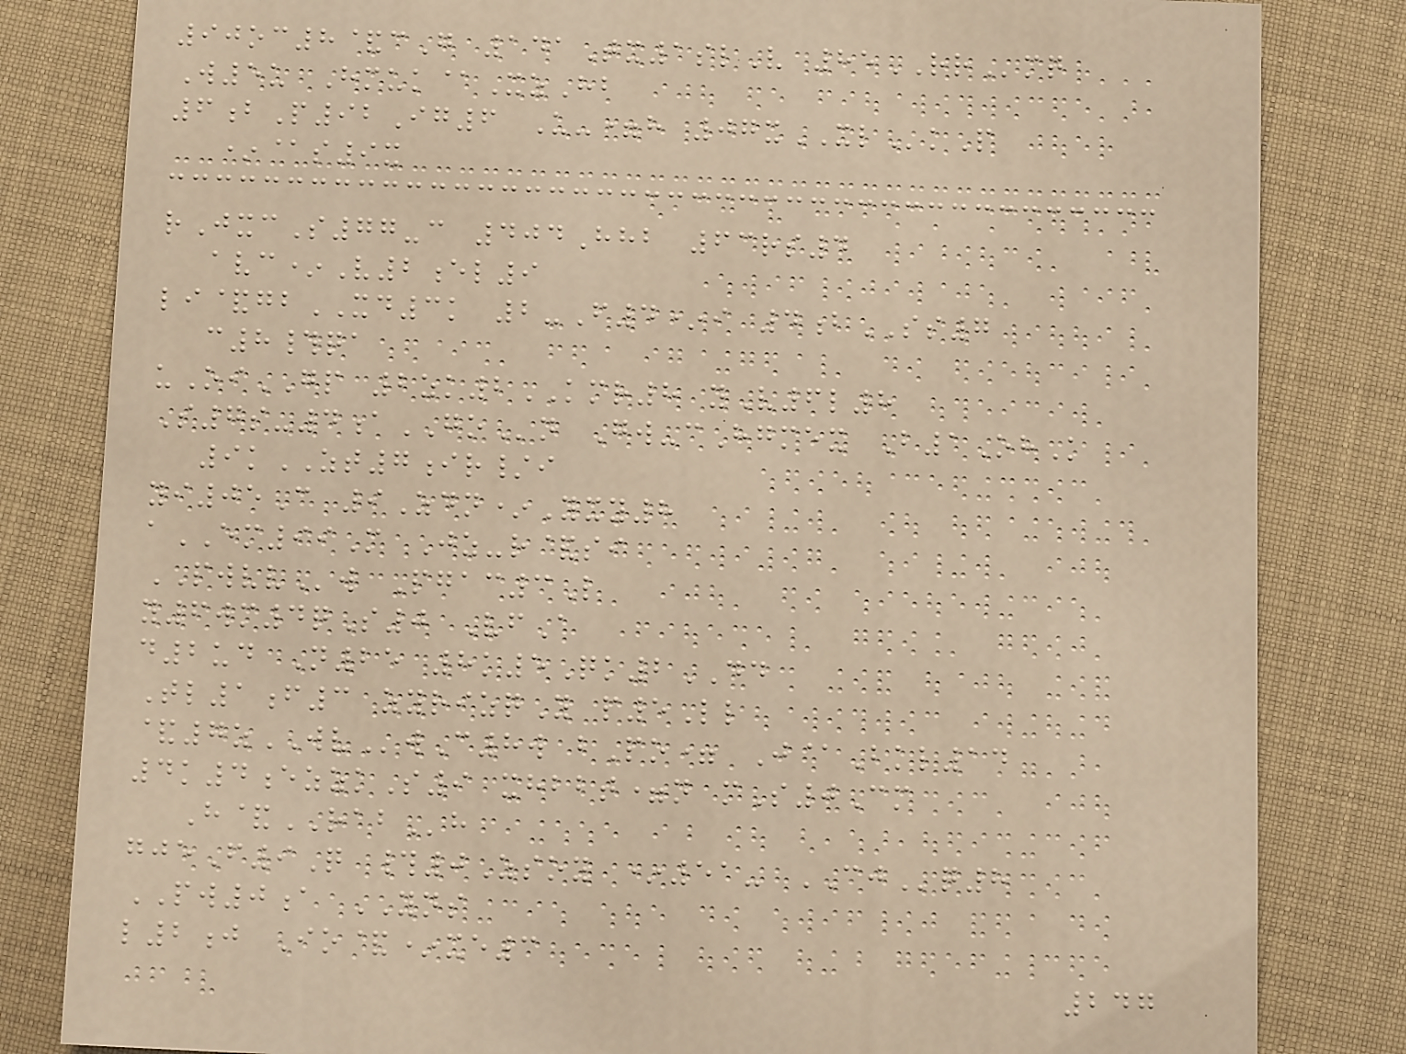90oc8&cG 141Tx1slV 85RRmq
W5u Hmuk@XzHb
6bP92Ig6 U-=h 07xXLkP
*@s9x
rJxcS77-c 404Hhb 63rs4
avc*V2el9
li&gbXD3k 2-F4*i 4bSS7
c8#qa
uOiGP 2zk2KMR8 yV6l8
S7s-4aGOn Gw-cHgmex B1OhK
9kZT7ir/i
yi05C 9Zdn*Yxy8
aEM99M Jz-r&si
PWVVw Pgac3L
y6wm4qS0 VfA
d2ud N25 8k5Qk2DD
Tl1f3 zyrizqY p5Ll
&7zWVwC8w bPo= J@Bkl14
4k4ezzkS9 xhbbt=n mS0Cm
H&RABh
gjeF9Q #0Zsoy *51- CJq8
PW0a YNS
l2j Io&*xe3
247
